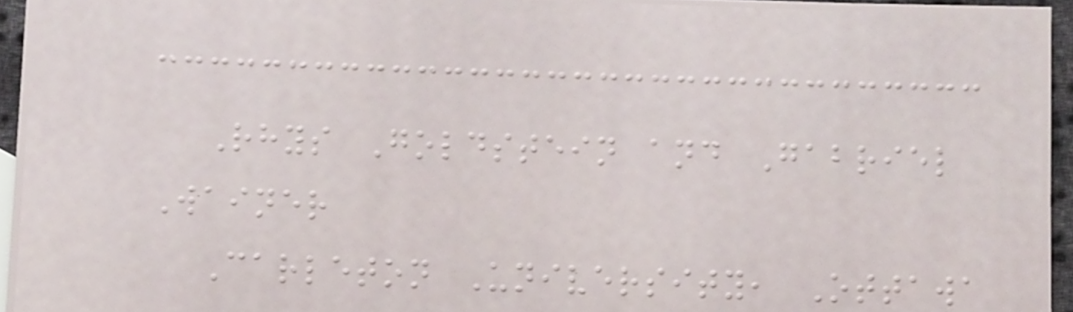Rhys Goldstein and Gabriel
Wainer
Carleton University, Ottawa
